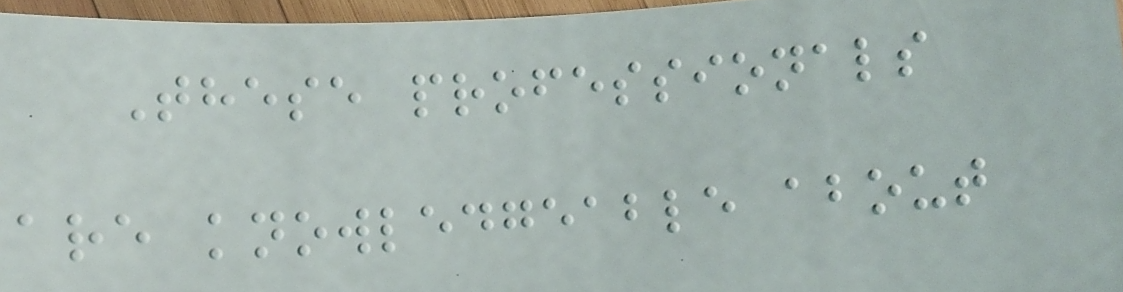These professionals
are knowledgeable about
